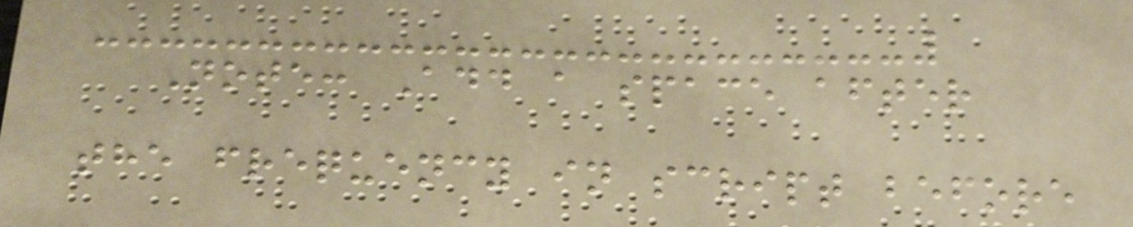Note: Add a space after
the frequency in script before
